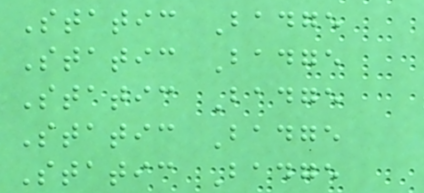Static Badge
Static Badge
Static Badge
Static Badge
Static Badge
